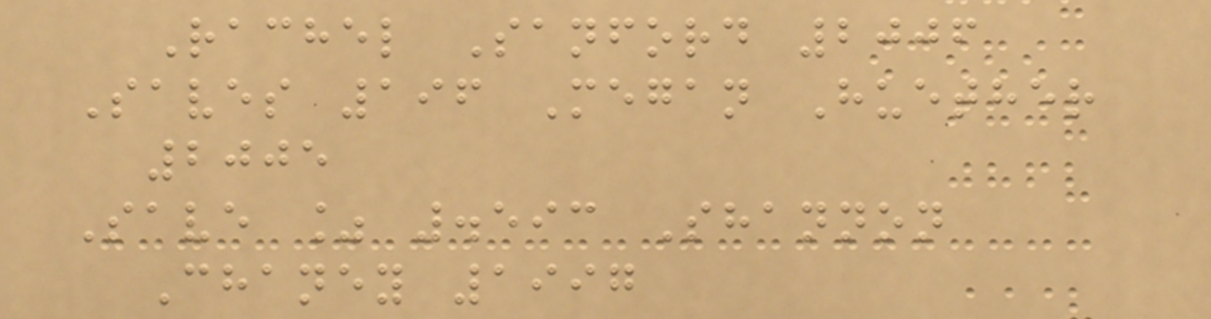Rachel Sanford 2006
Saves 196 Megan Huether
2005
Save % .593 Shannon
Chaney 1997
